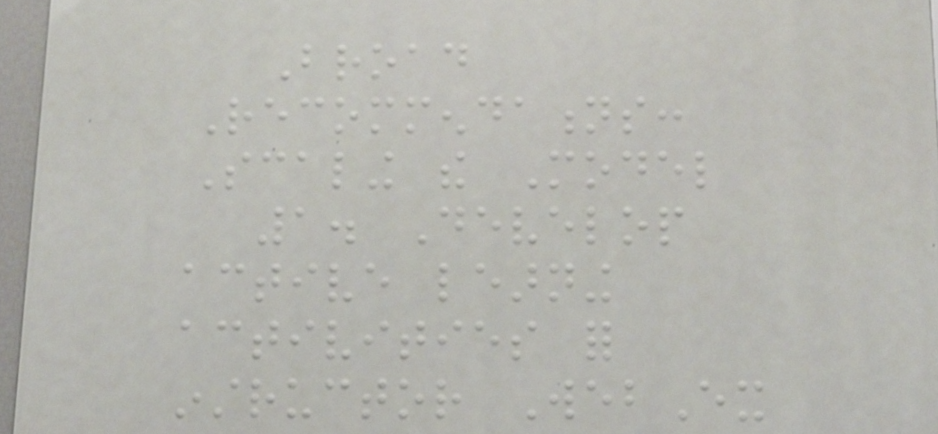Broad
Recommendations:
Scaling the Model
1. Develop
active learning
activities for
instructor WebEx
